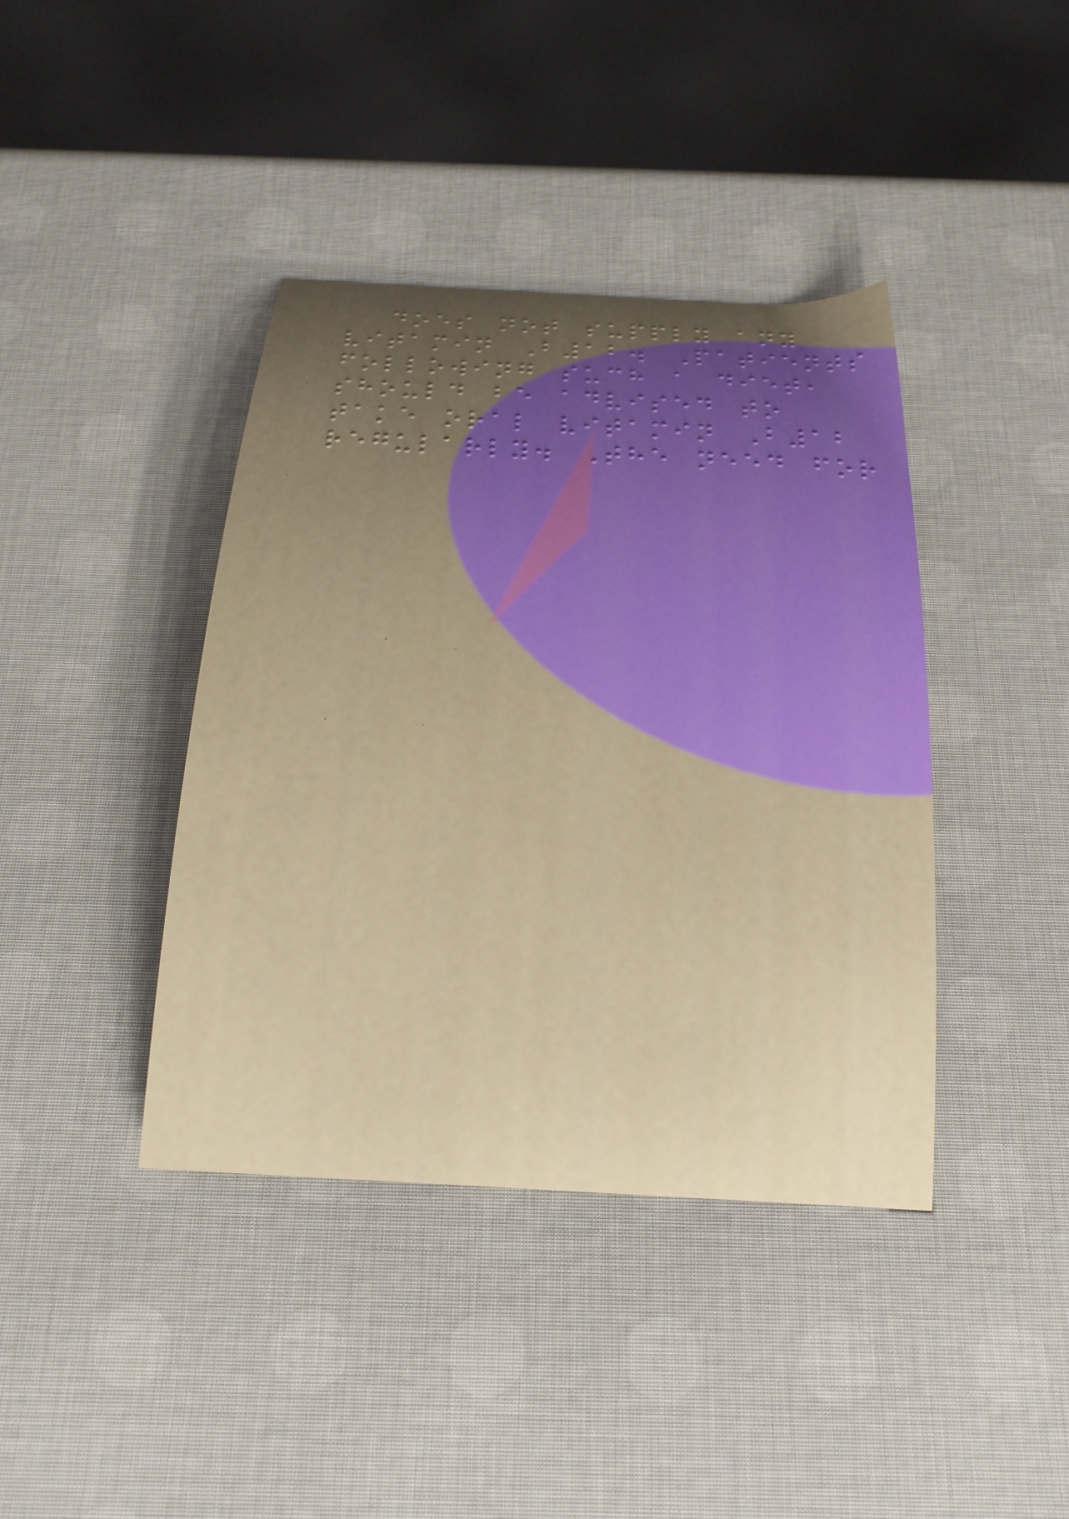does not supply any
vitamin B12. Patients
following such a diet,
should be advised to
take oral vitamin B12
regularly. The need for
